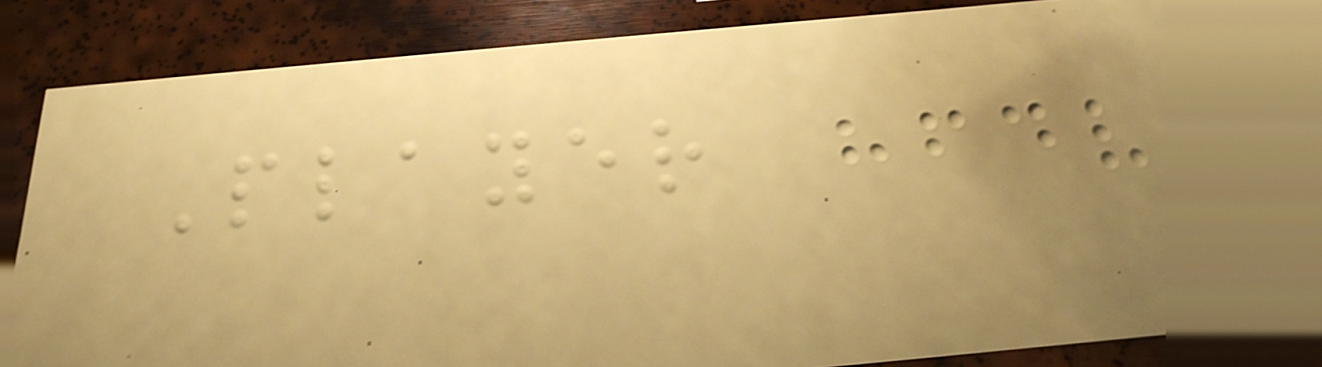Player
